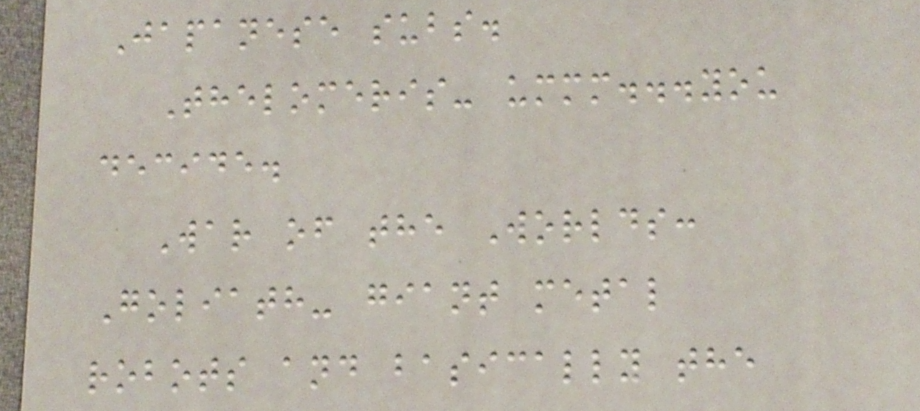Japanese subs.
Thelomeris- ummm...you
decide.
War of the Worlds:
Goliath- giant metal
robots and basically the
